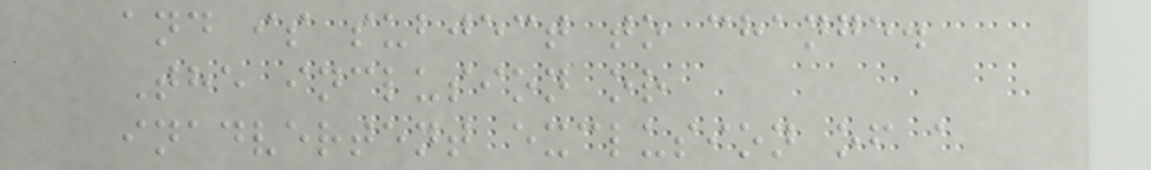and is subject to change.
The inclusion or
inadvertent exclusion of a
